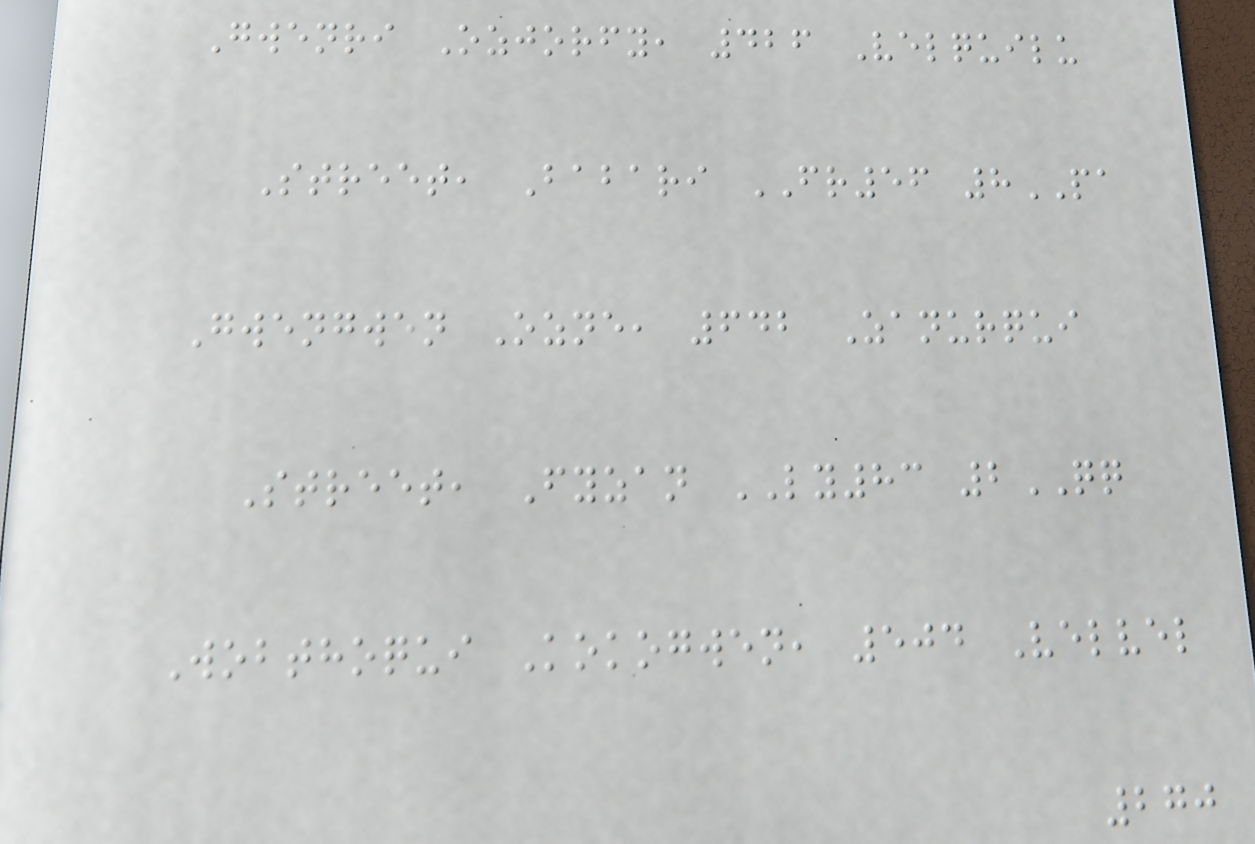Gwenri Ozjorfy, 426 Velquilu
Street, Babari FR56 8PA
Gwengwen Ozne, 642 Zanurqui
Street, Fyzan LY83 2QQ
Wobthoqui Kokogwen, 504 Velvel
270
